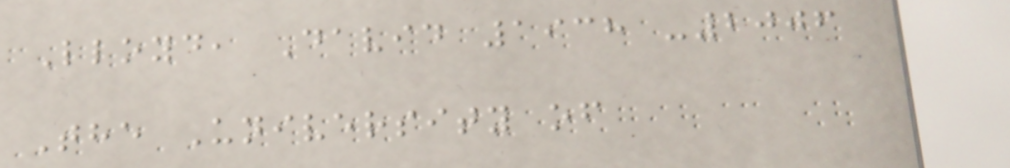Lloyd, David 1938 -2006
The University of
